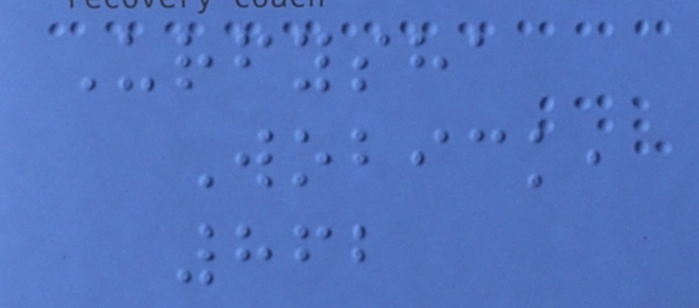Urfysha
Wobick,
862
